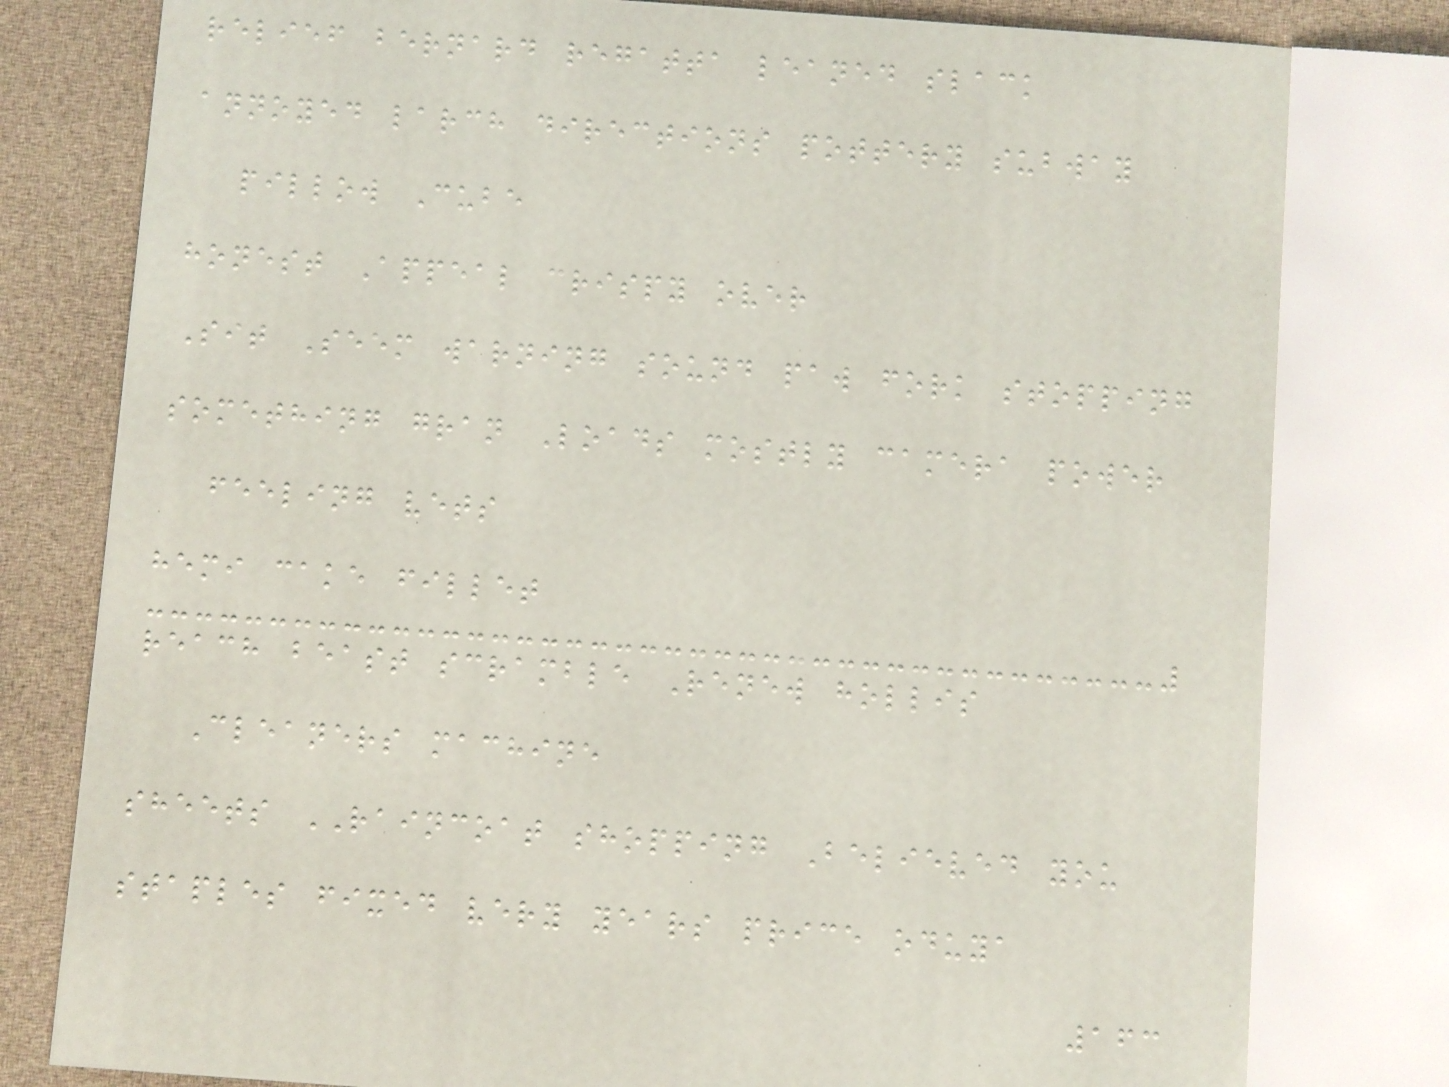relief bernard regatta leaned slack
annoyed larch directions pottery subway
pillow Cube
honest Appeal crispy over
Sit Seem warning sound paw fork stopping
something gran Loads mostly camera power
feeling vets
hemi cake fillet
reach beast scramble Renew hollis
Cleaners machine
sheets RAINCOAT shopping Believed you
staples fixed very years price oduya
163
